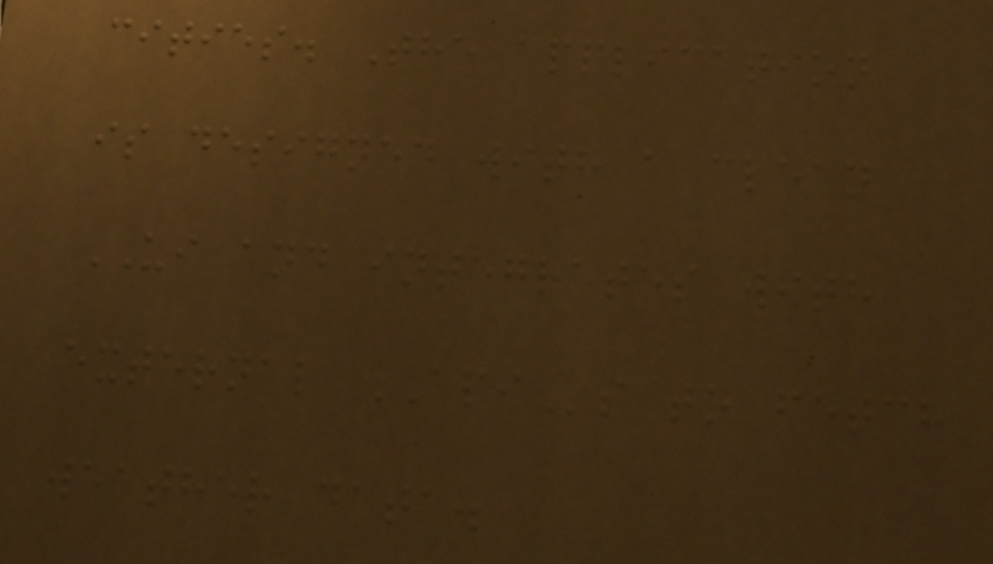cities. The application
is designed with a clean
UI and integrates with
external APIs to fetch
weather data.
